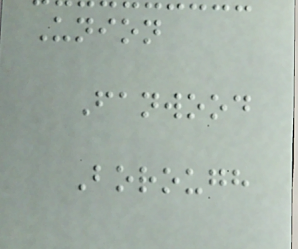Union
Fanwood
Borough
